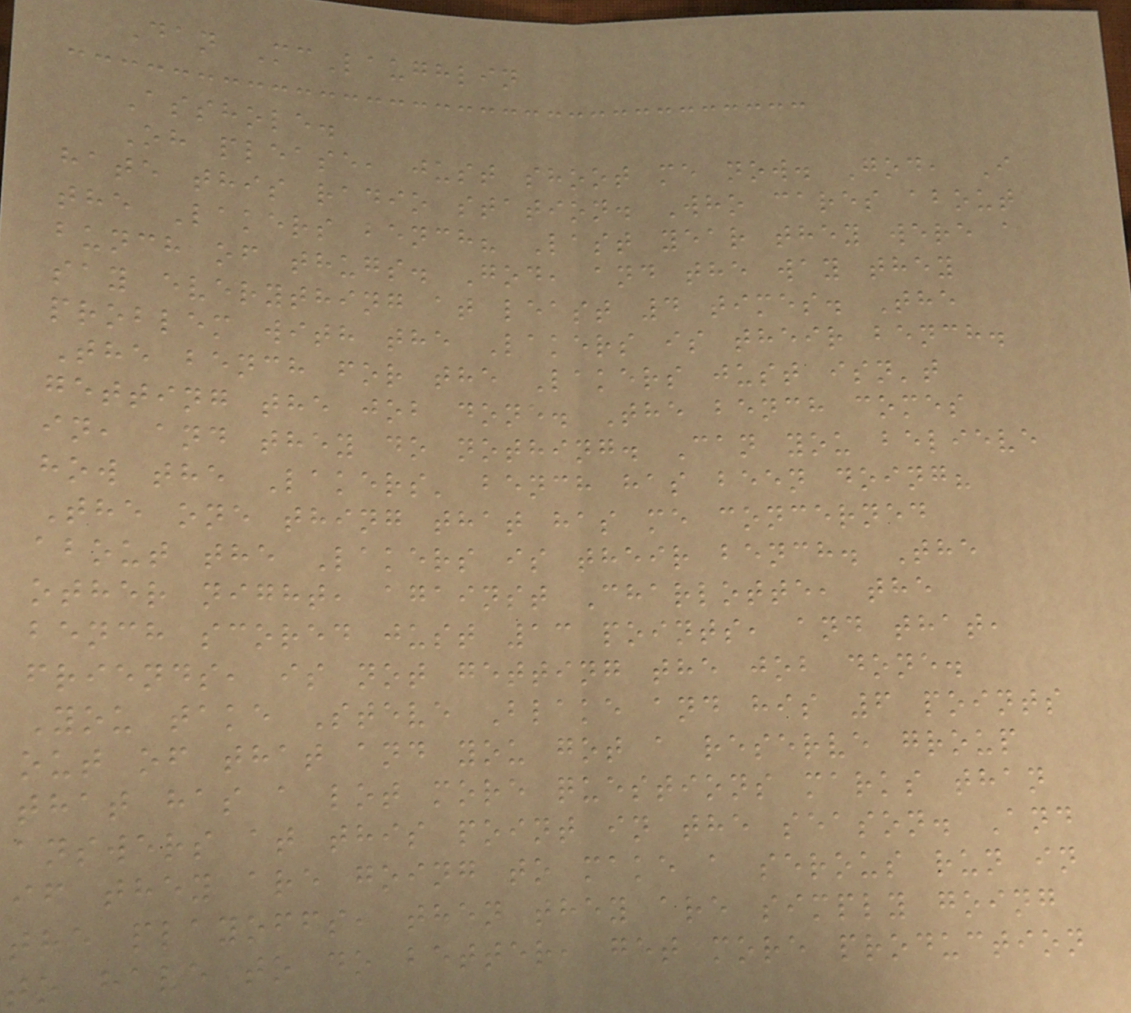Dan McLaughlin
Asshole.
Oh please, just shoot me now. God, I
hate this radio station. Who cares about
the Lakers bench? Last year they were a
bunch of thugs. God, and the way they
say everything at least 4 times. The
problem with the Lakers is their bench.
The bench for the Lakers just isn't
getting the job done. The bench comes
in, and they do nothing. Can you believe
how the Lakers' bench has been doing?
The one thing that has me concerned
about the Lakers is their bench. The
other night, against Charlotte, the
bench scored just 13 points, and that,
friends, is not getting the job done.
You take Steve Blake and his 6 points
out of that and you got a reserve group
that has a lot more questions marks than
answers at this point in the season. And
if they are going to make a serous run in
the playoffs, then they are simply going
to have to do better, get more production
